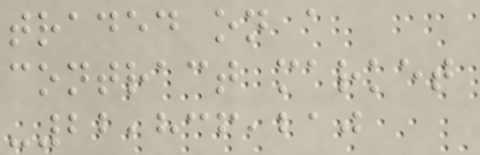traded on a
contract market
-22,836,210
